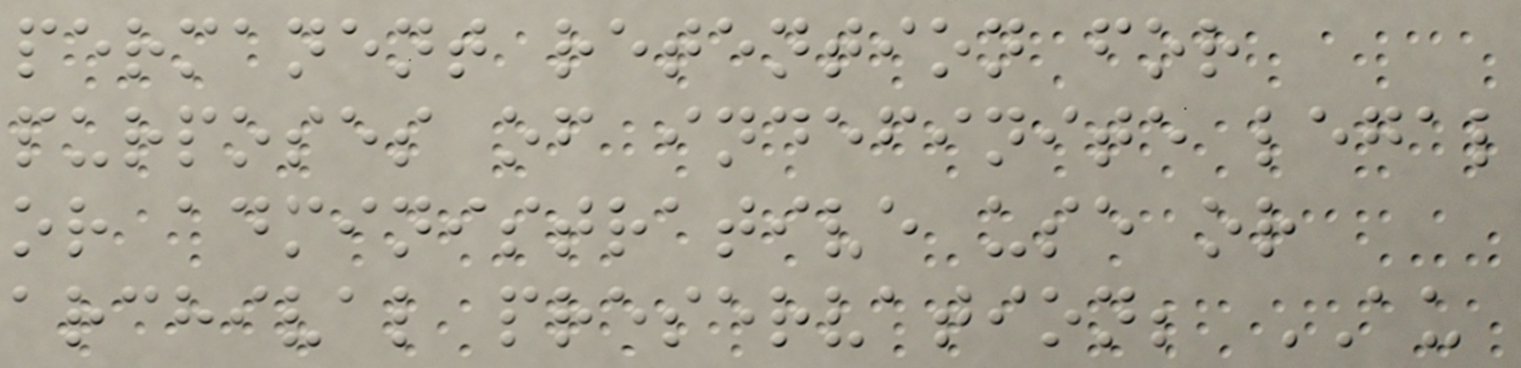permanent retention for
purposes of indefinite legal
or administrative use or
archival preservation; AU
